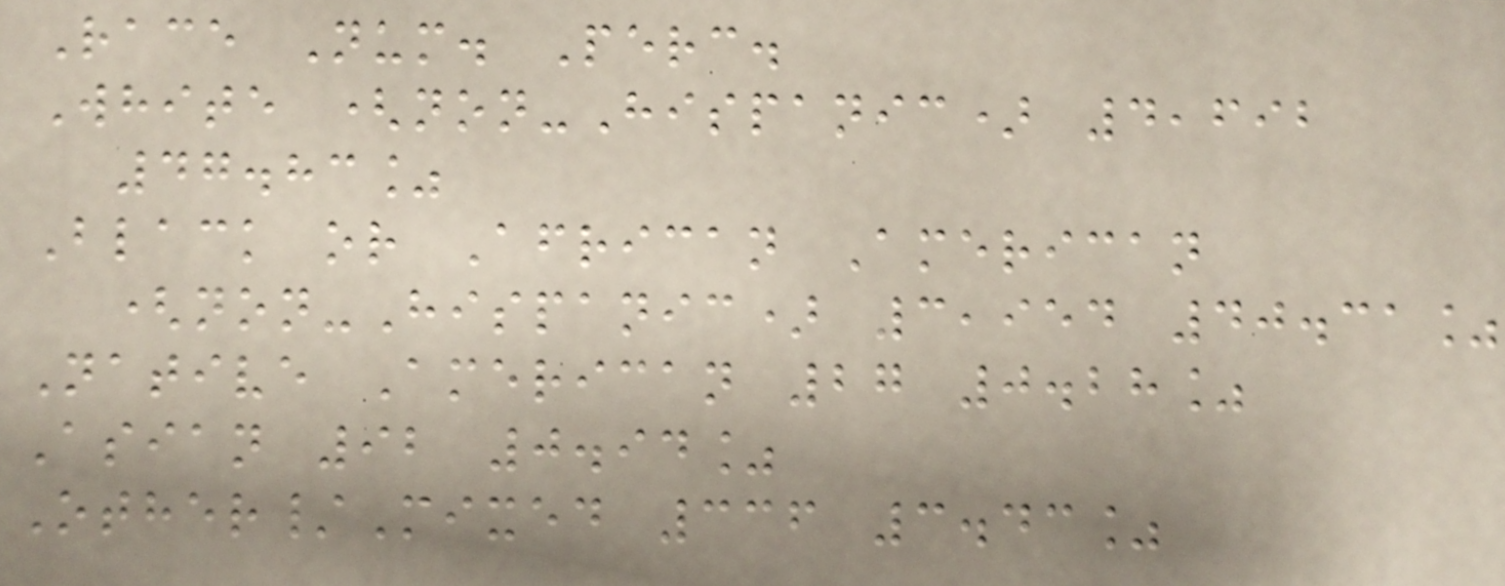Race Num. Perc.
White (non-Hispanic) 4,692
47.83%
Black or African American
(non-Hispanic) 3,954 40.31%
Native American 27 0.28%
Asian 92 0.94%
Other/Mixed 336 3.43%
